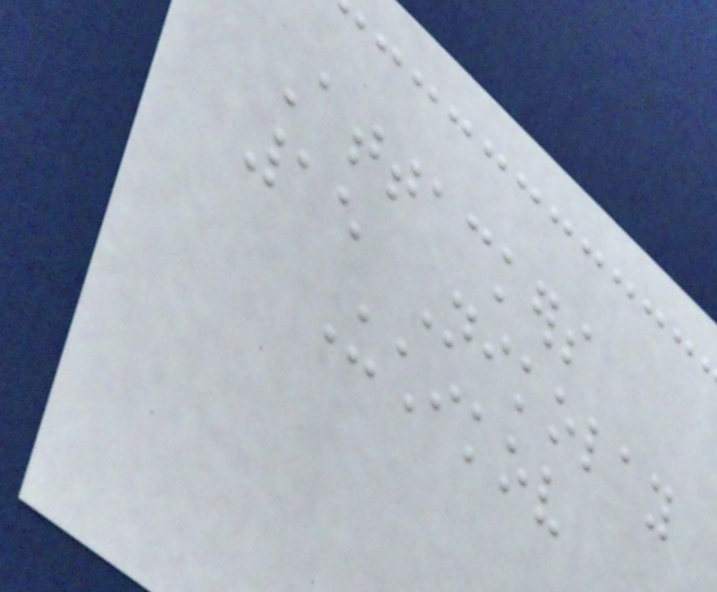Attackers
15 Nikolay
Uchikov
